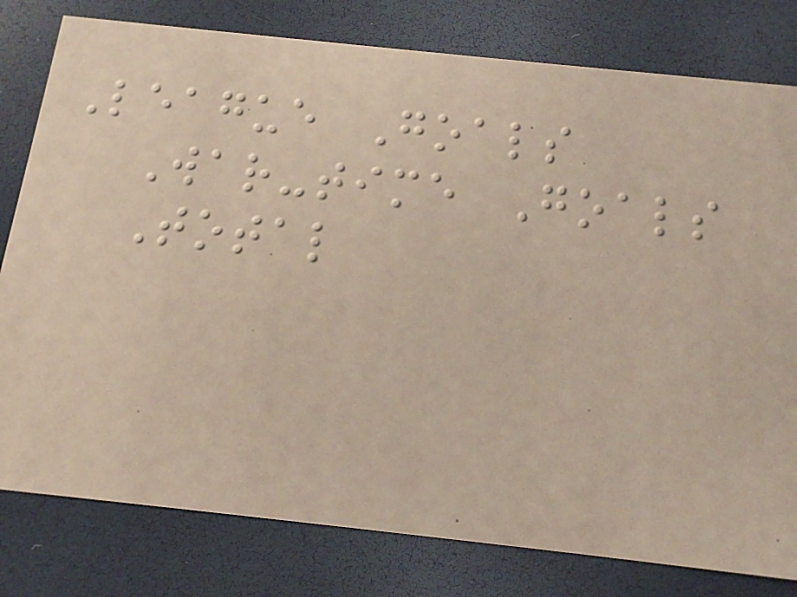League Goals
War-time Goals
Total
